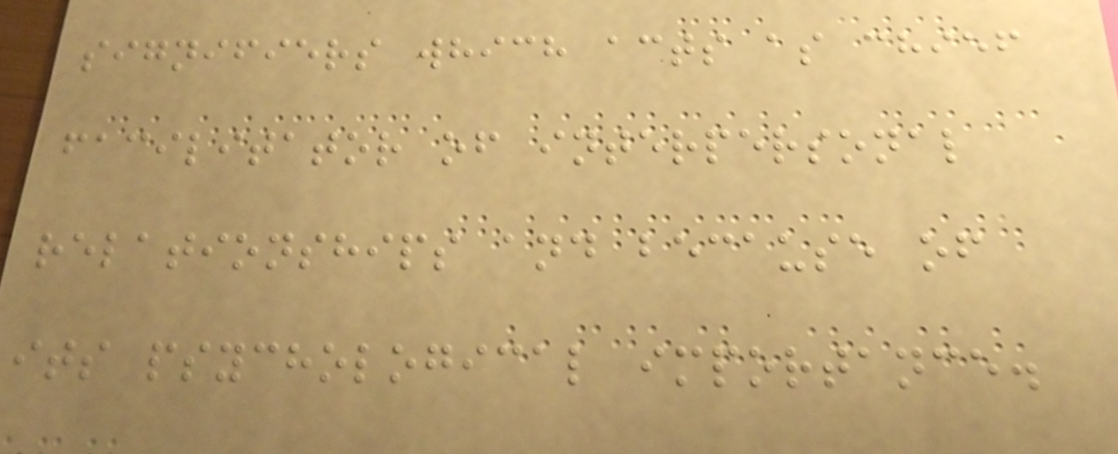signifiers which acts as chief
facilitator of interpersonal
relationships and because of
its psychological importance.
